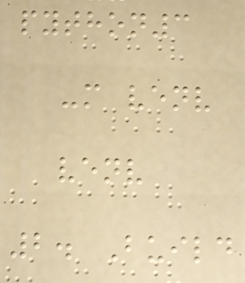python3
-m venv
venv
2. Build
